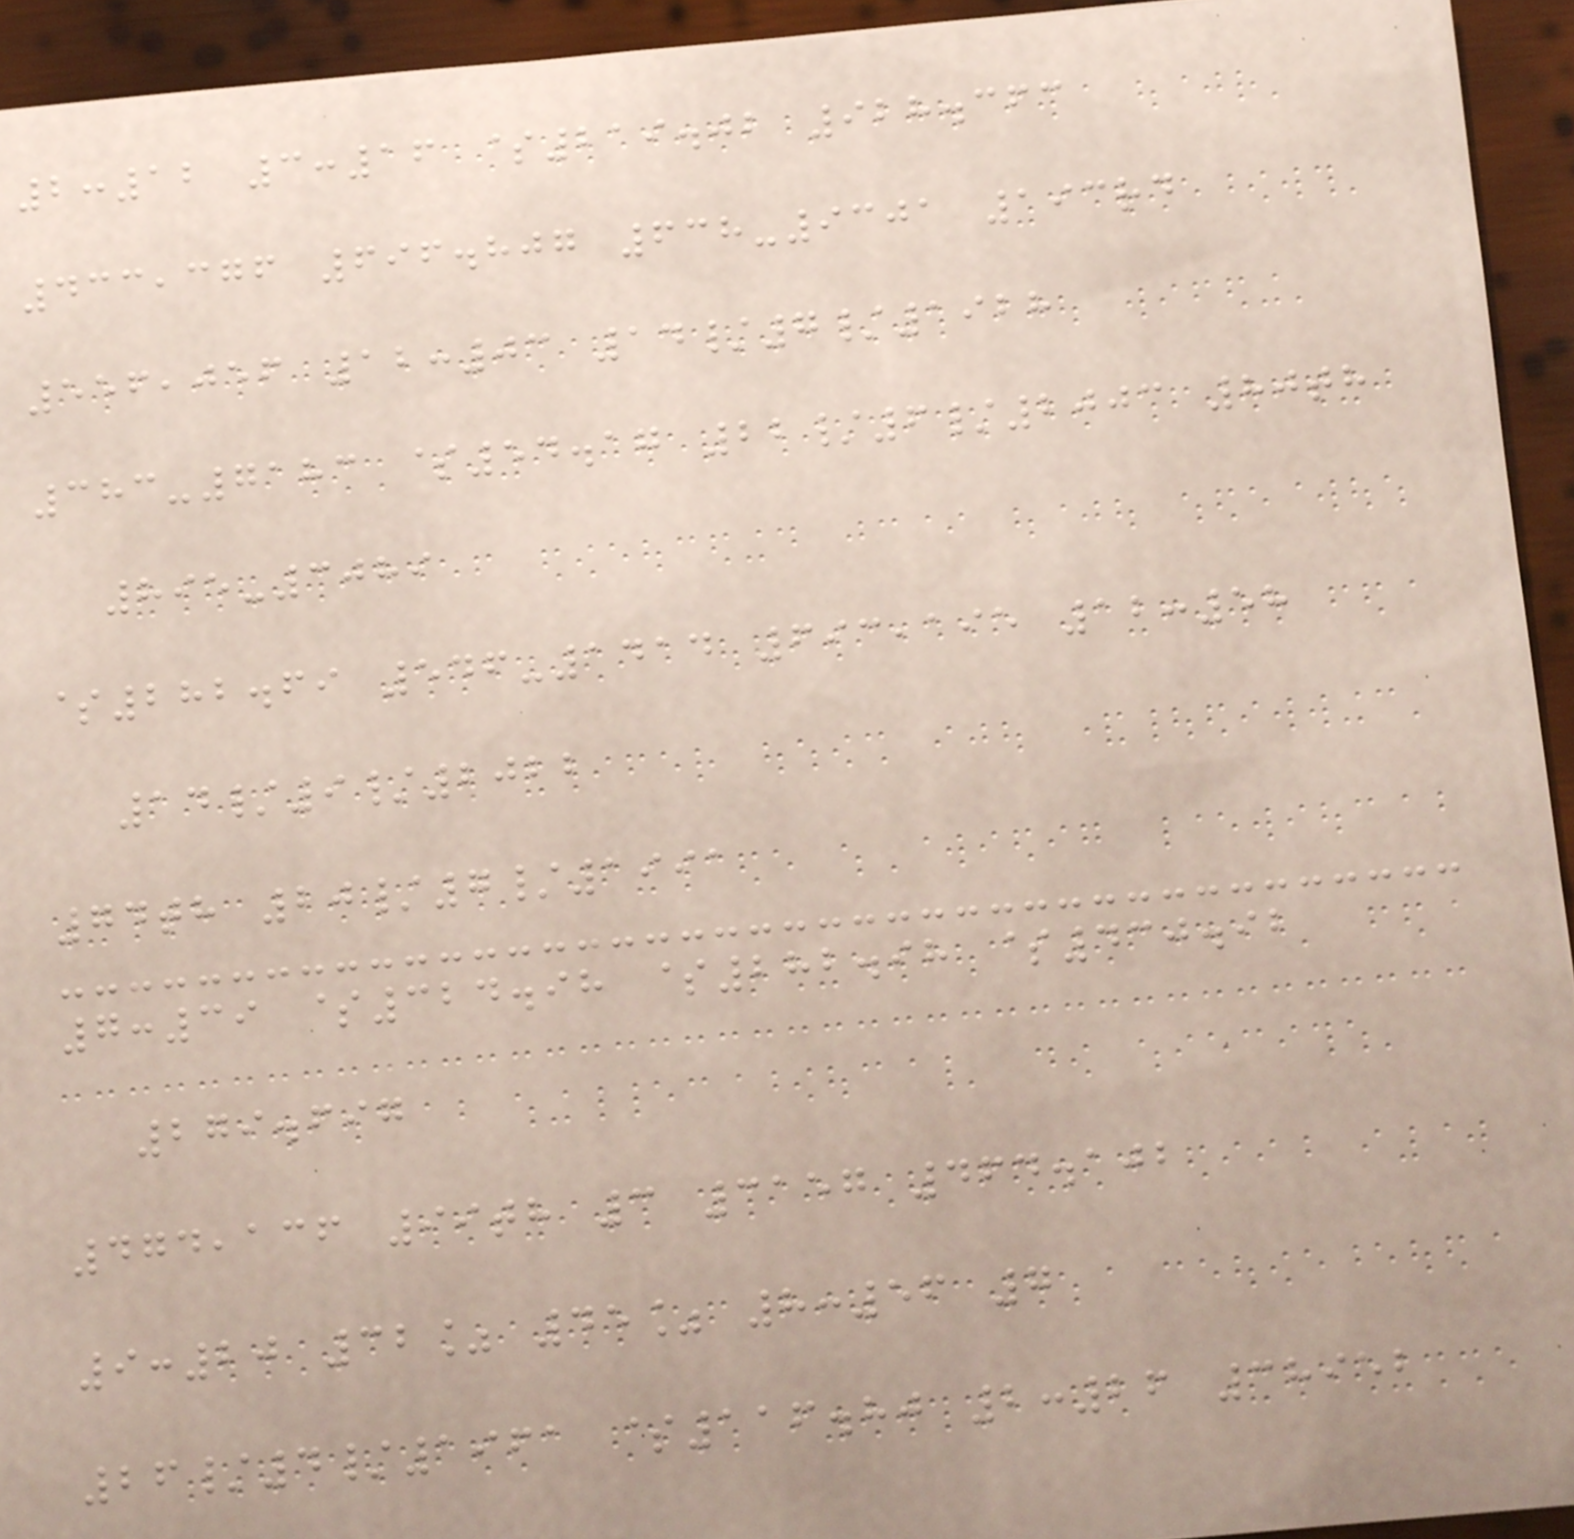2:12 3:16 $219.02 928.363
433,376 696.807 638-9301 193rd
556,056 12:03 14/7/1928
383-7183 $54.17 22/6/2003 80th
895-3089
$282.69 546-1414 693,195 12:58
14/9/2022
74th 20/7/1991
7:39 $324.98 $282.98 $430.92
279.697
474,136 99th 3 3157 464.102
9:20 32% 45% 8:56 7
26/4/1961 $116.80 2:26 38952
